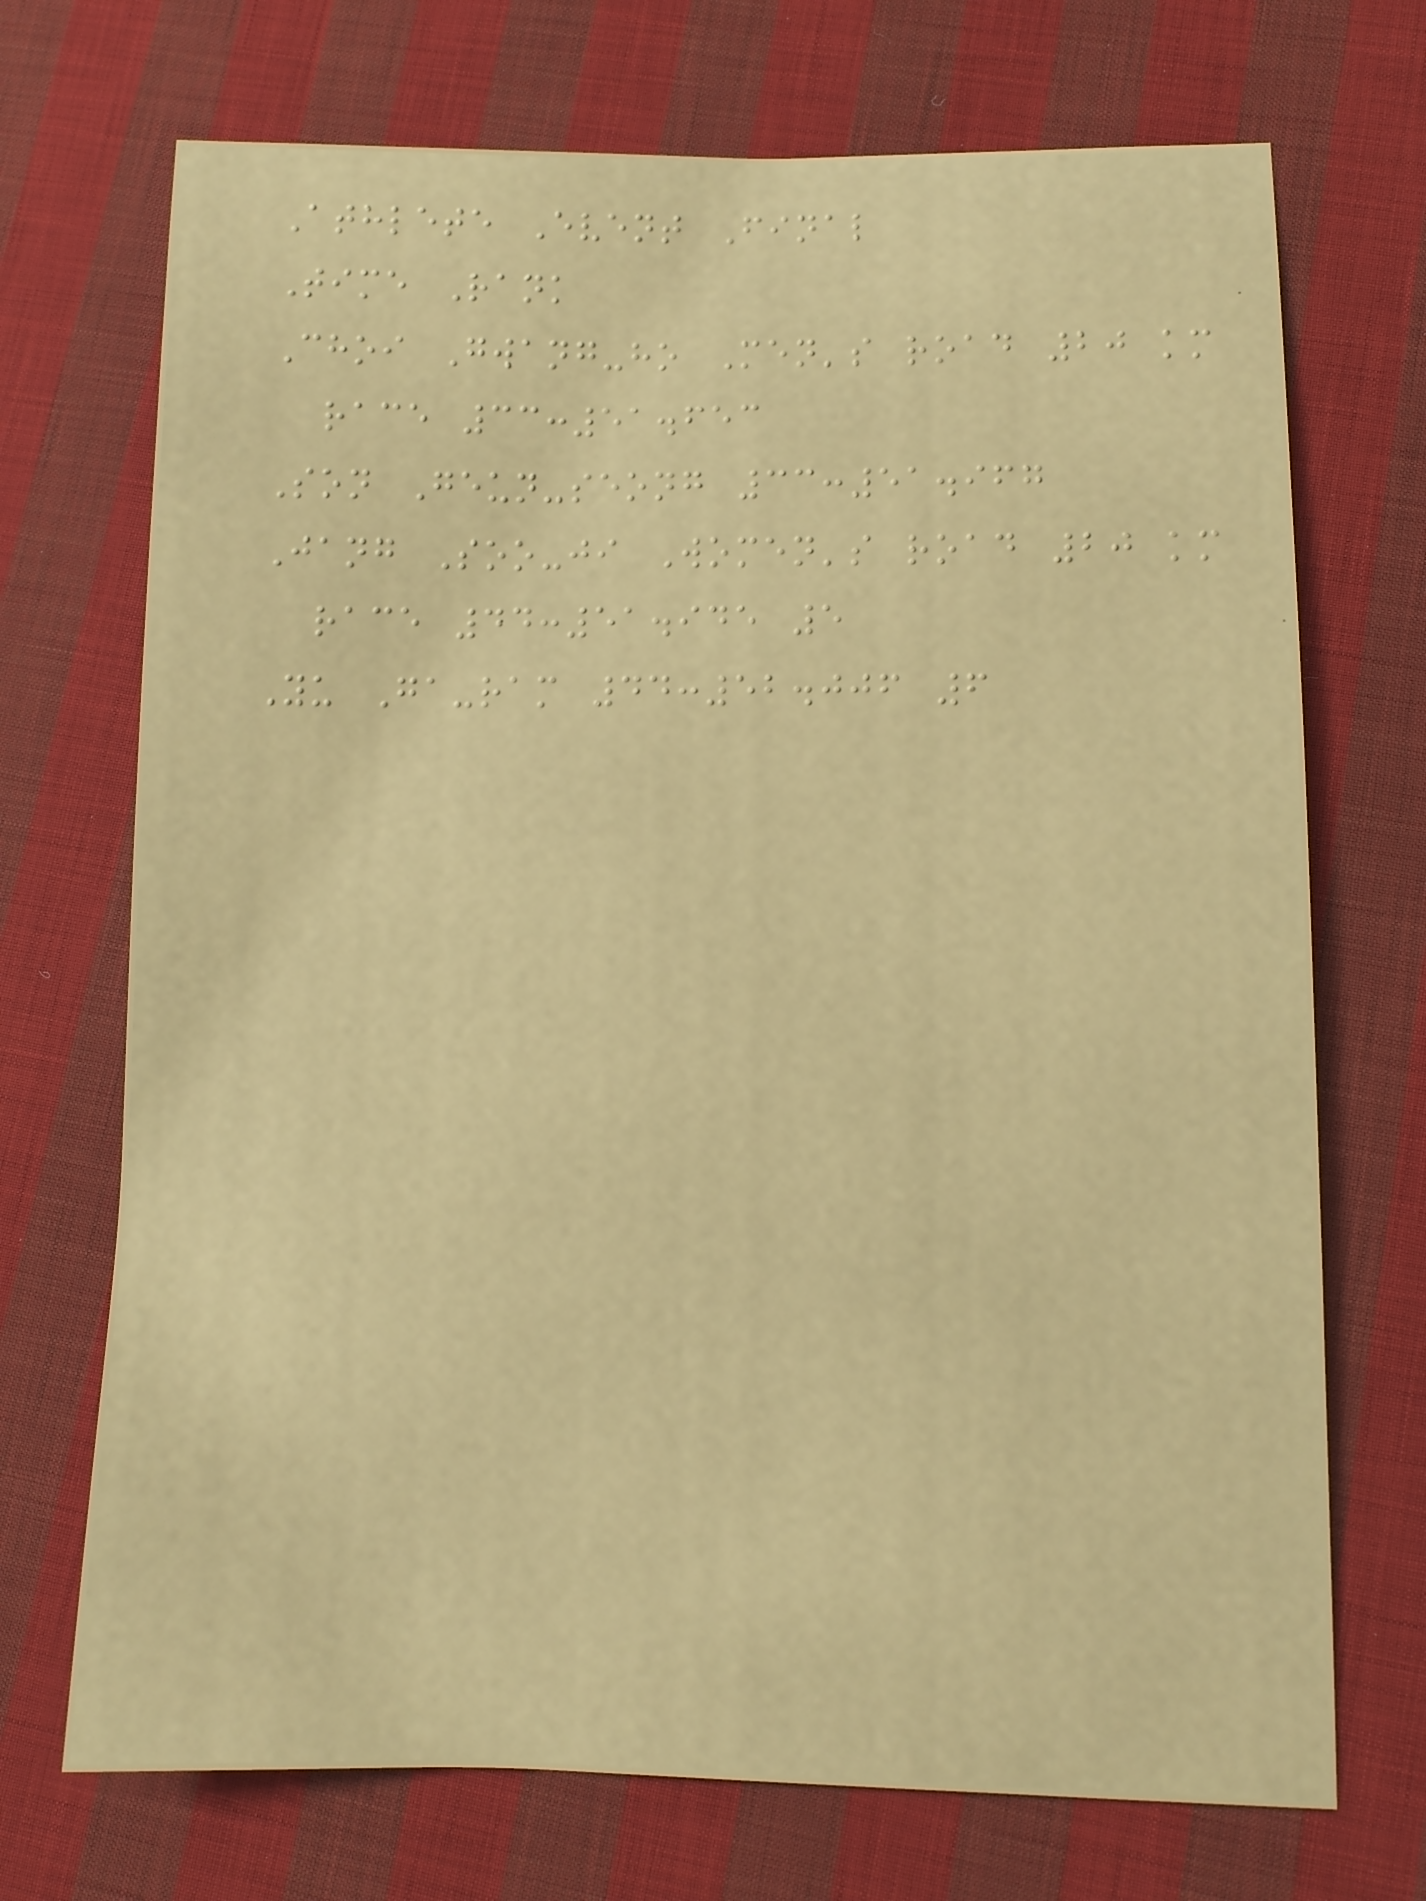Athlete Event Final
Time Rank
Choi Gwang-ho Men's road 20 km
race 33:51.653
Son Geun-seong 33:51.967
Jang Soo-ji Women's road 20 km
race 44:51.945 5
Yu Ga-ram 44:52.006 6
